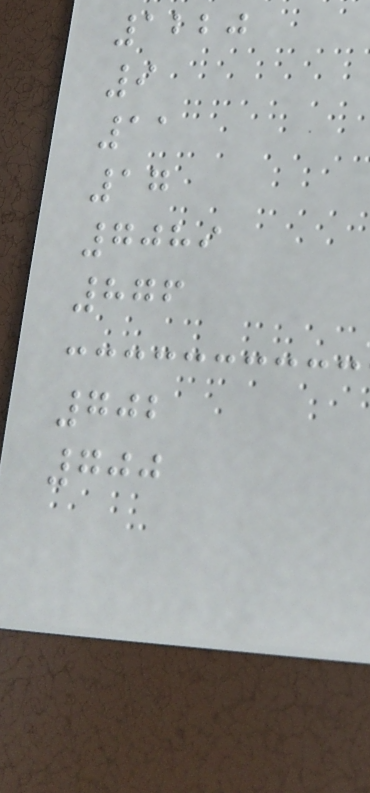1220
9
11
17
7089
876
702
700
